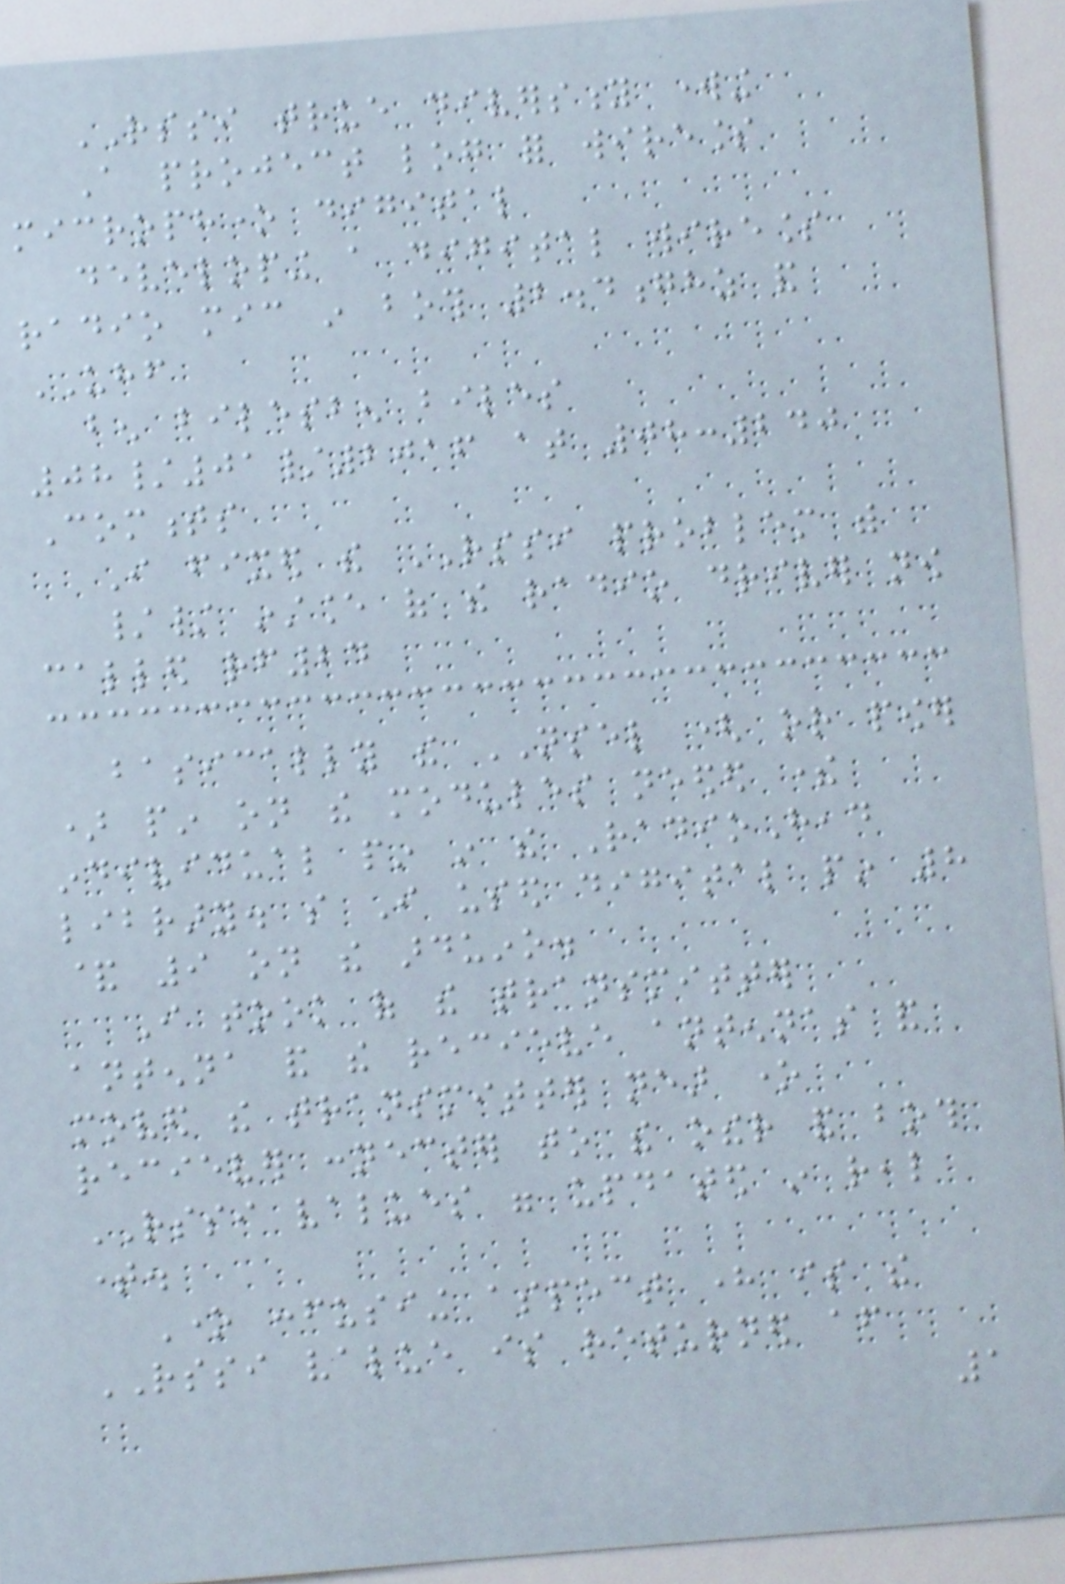RSSI true diversity working
A project log for wireless
microphone digital
developing a digital wireless
radio mic in both 2.4ghz and
UHF
ben bilesben biles
08/01/2016 at 08:240
Comments
I fixed the RSSI problem with
// instance of the radio driver now
called rf24
basically the NSEL ( or power
) pin on the modules needed there
individual pin in the RadioHead
library. so I used digital pin 8
& 9 on the arduino.
I took of the transmitter
antenna and the recieve antennas and
moved the transmitter near one
reciever connecter to the other and both
RSSI values were updated in real
time.
One confusiing aspect here is the
RSSI value is returned after
1
